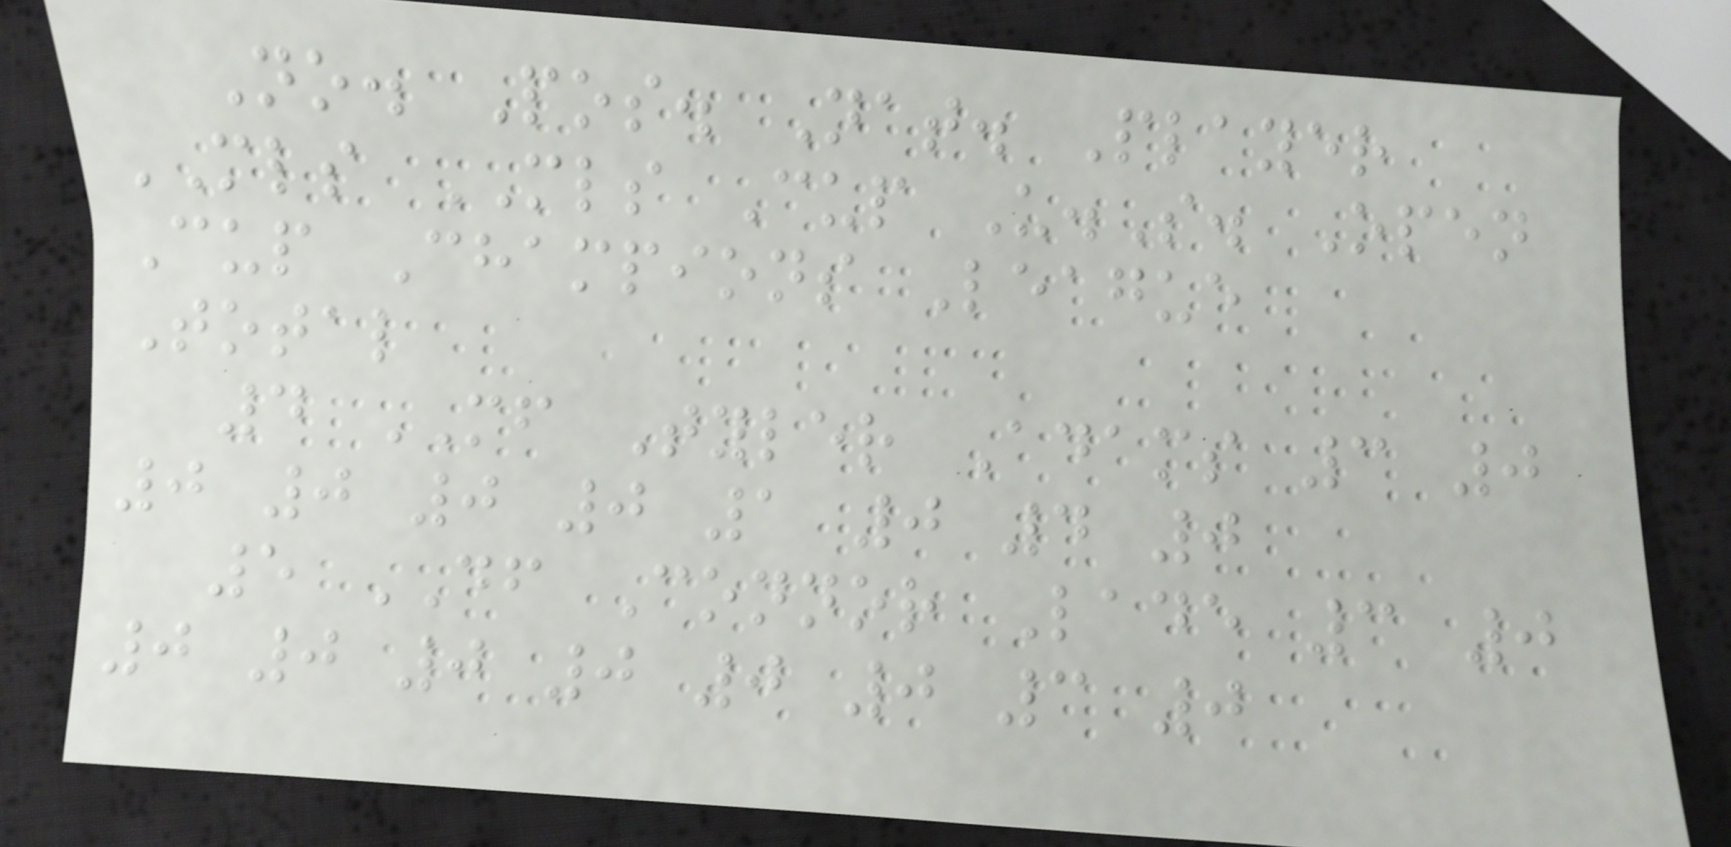No. Pos. Nat. Player
MLS MLS Cup U.S. Open
Cup Champions League
Total
4 MF Tyler Adams 3 0
0 0 0 0 1 0 4 0
5 DF Connor Lade 3 0
0 0 0 0 0 0 3 0
